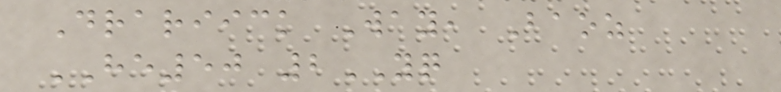Drariick Way, Baoz
HE50 2YQ
